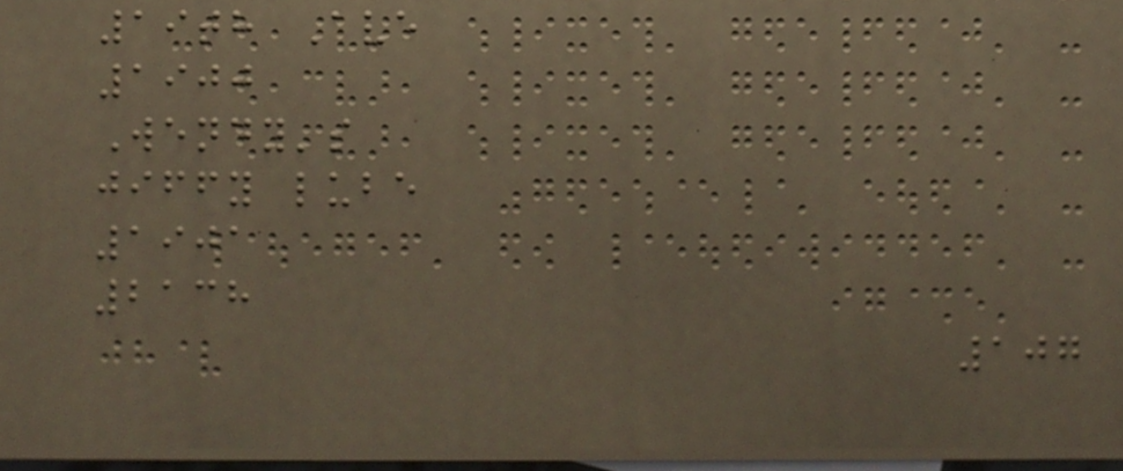19th Ave
1900
Wendy's
jiffy lube
1901
2138
107
